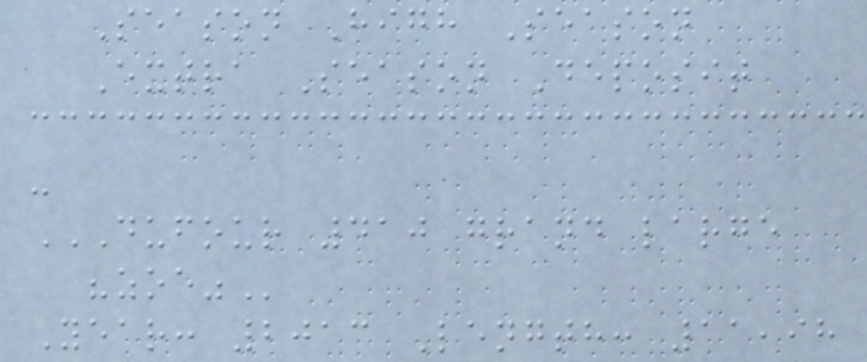Season High Season
Extra Season Deposit
-
DUFOUR 410 GRAND LARGE
"ZOE"
Year: 2013 Length: 11,98
